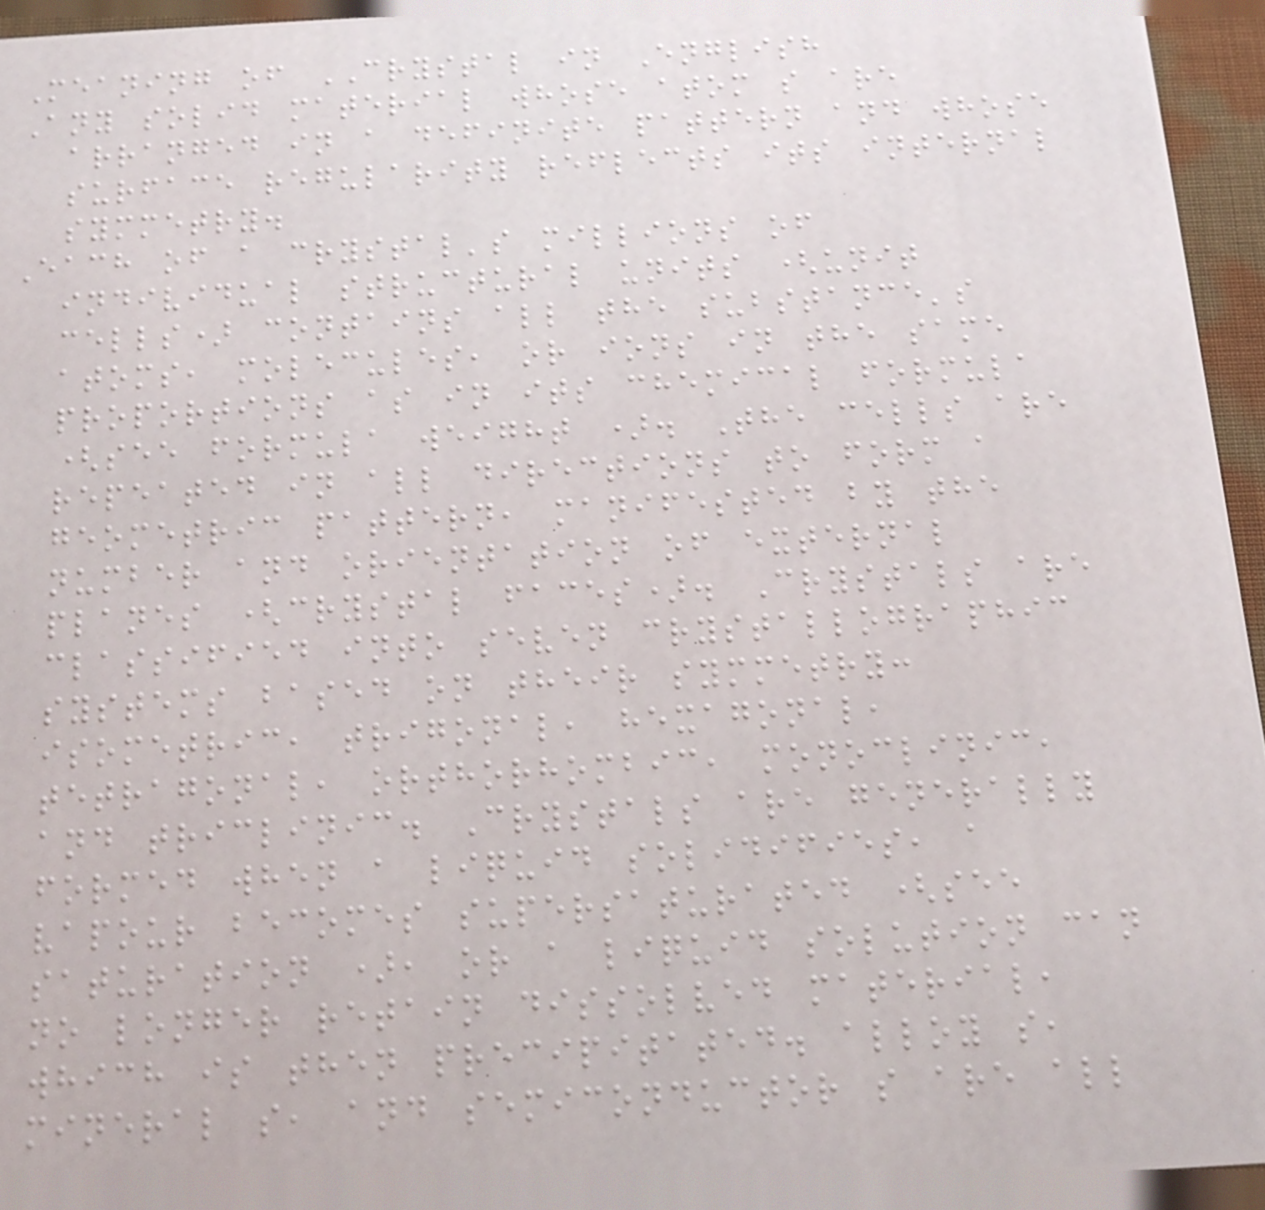Meaning of CRYSTAL in English
Any solid material whose atom s are
arranged in a definite pattern and whose
surface regularity reflects its internal
symmetry.
Each of a crystal's millions of
individual structural units (unit
cells) contains all the substance's
atoms, molecules, or ions in the same
proportions as in its chemical formula
(see formula weight ). The cells are
repeated in all directions to form a
geometric pattern, manifested by the
number and orientation of external
planes (crystal faces). Crystals are
classified into seven crystallographic
systems based on their symmetry:
isometric, trigonal, hexagonal,
tetragonal, orthorhombic, monoclinic,
and triclinic. Crystals are generally
formed when a liquid solidifies, a
vapour becomes supersaturated (see
saturation ), or a liquid solution can
no longer retain dissolved material,
which is then precipitated. alloy s,
mineral s, and semiconductor s are all
